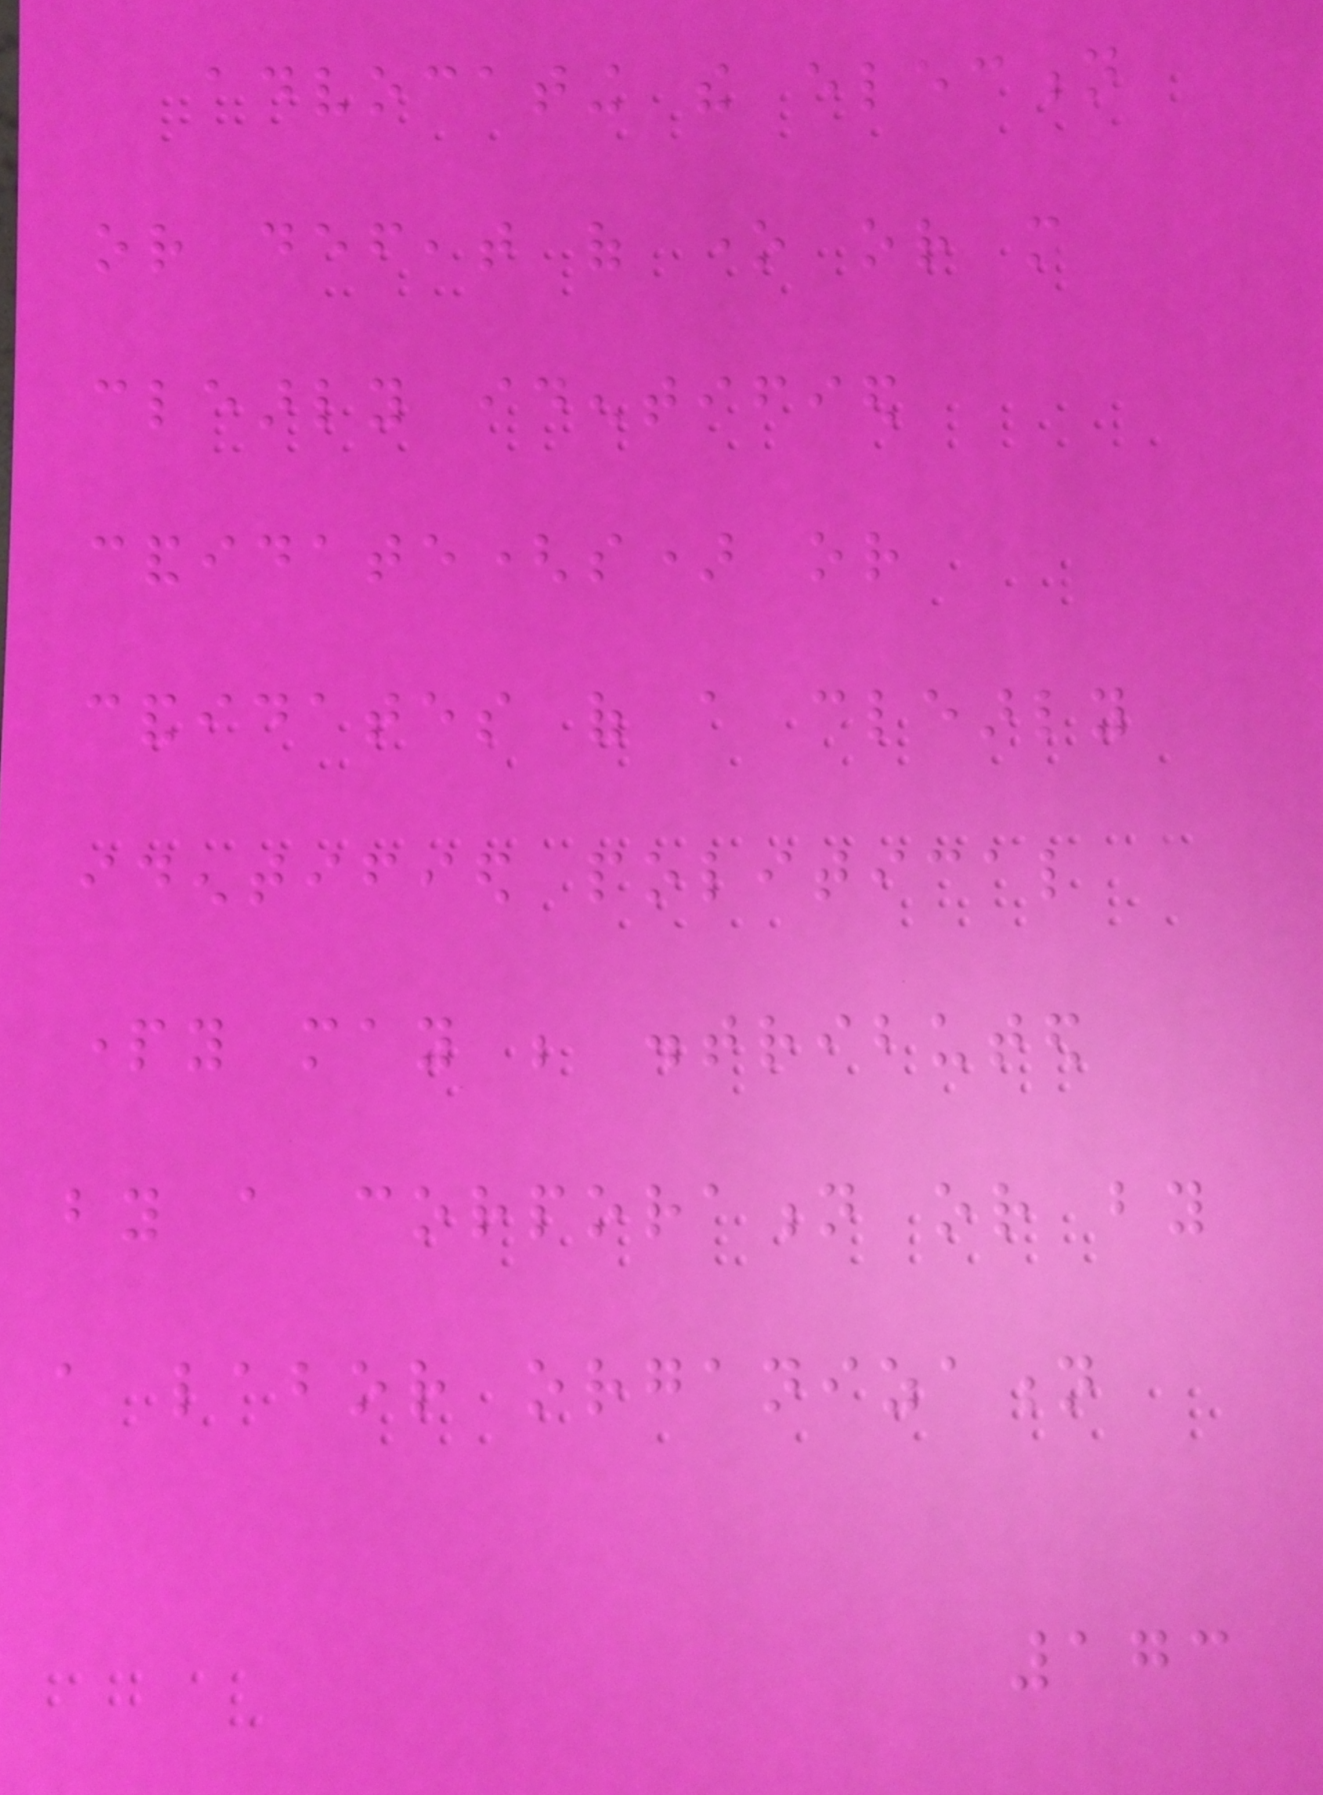advocating the election
or defeat of one or more
clearly identified
candidate(s) or
candidates of a clearly
identified political
party may be distributed
by a corporation or by
a labor organization
173
